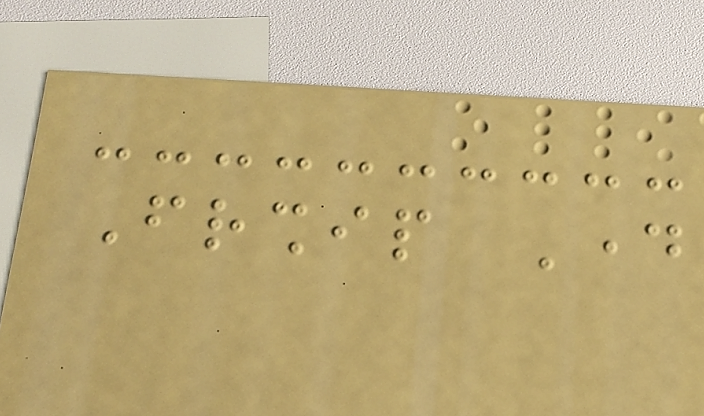Friendship Day
